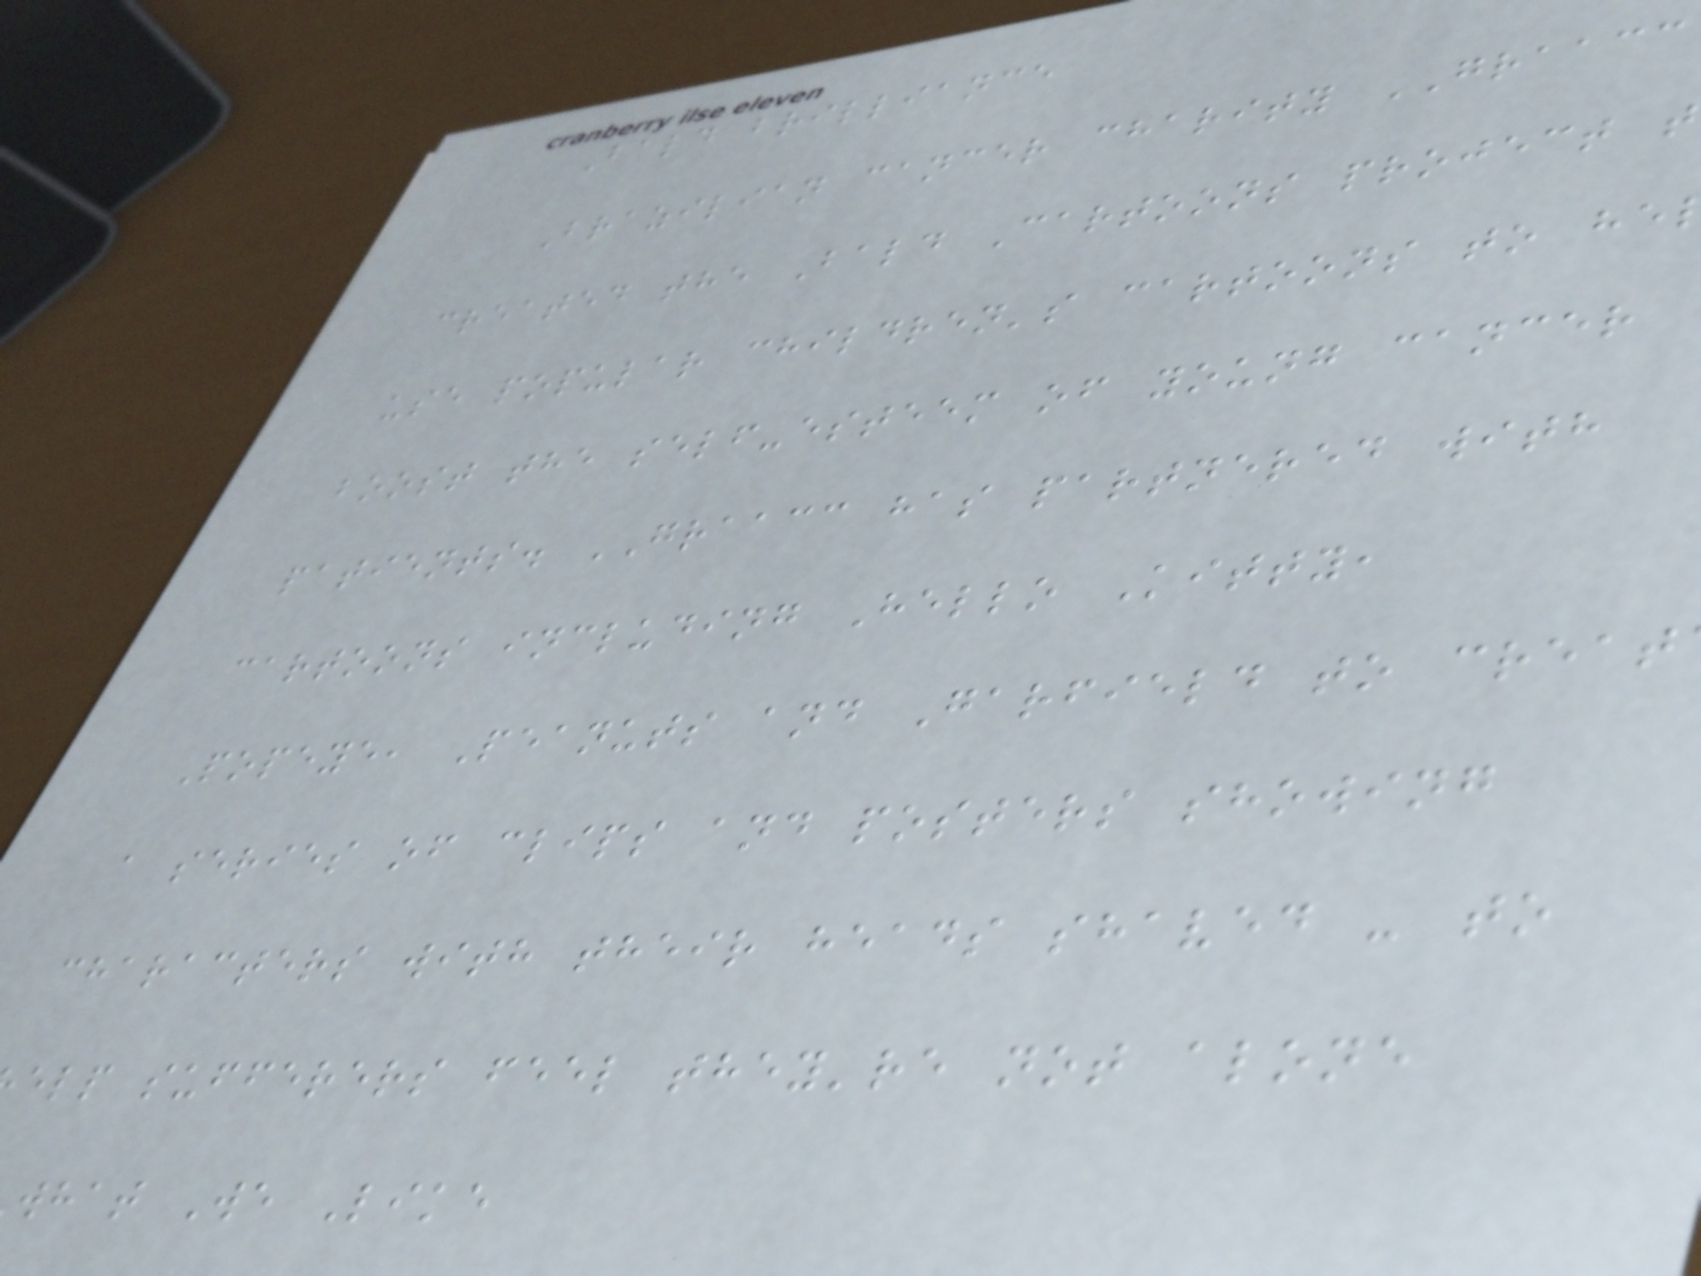Bald brilliance
Brazilian cancer charity GRAACC
created the Bald Cartoons project t
use popular children's cartoons to he
boost the self-esteem of young cancer
patients. GRAACC has partnered with
cartoons including Hello Kitty,
Popeye, Peanuts and Garfield to creat
a series of clips and posters showing
characters with their heads shaved - to
elp sufferers feel they're not alone
what We Like
